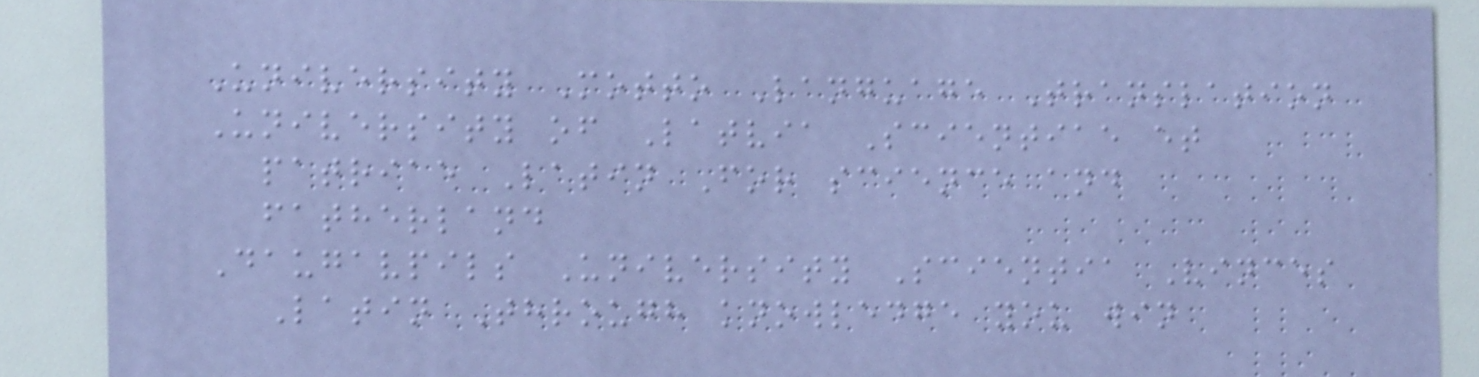University Motto Language Translation
University of Latvia Scientiae et
patriae Latin For science and
fatherland
Daugavpils University Scientia Vinces
Latin Through knowledge you win
